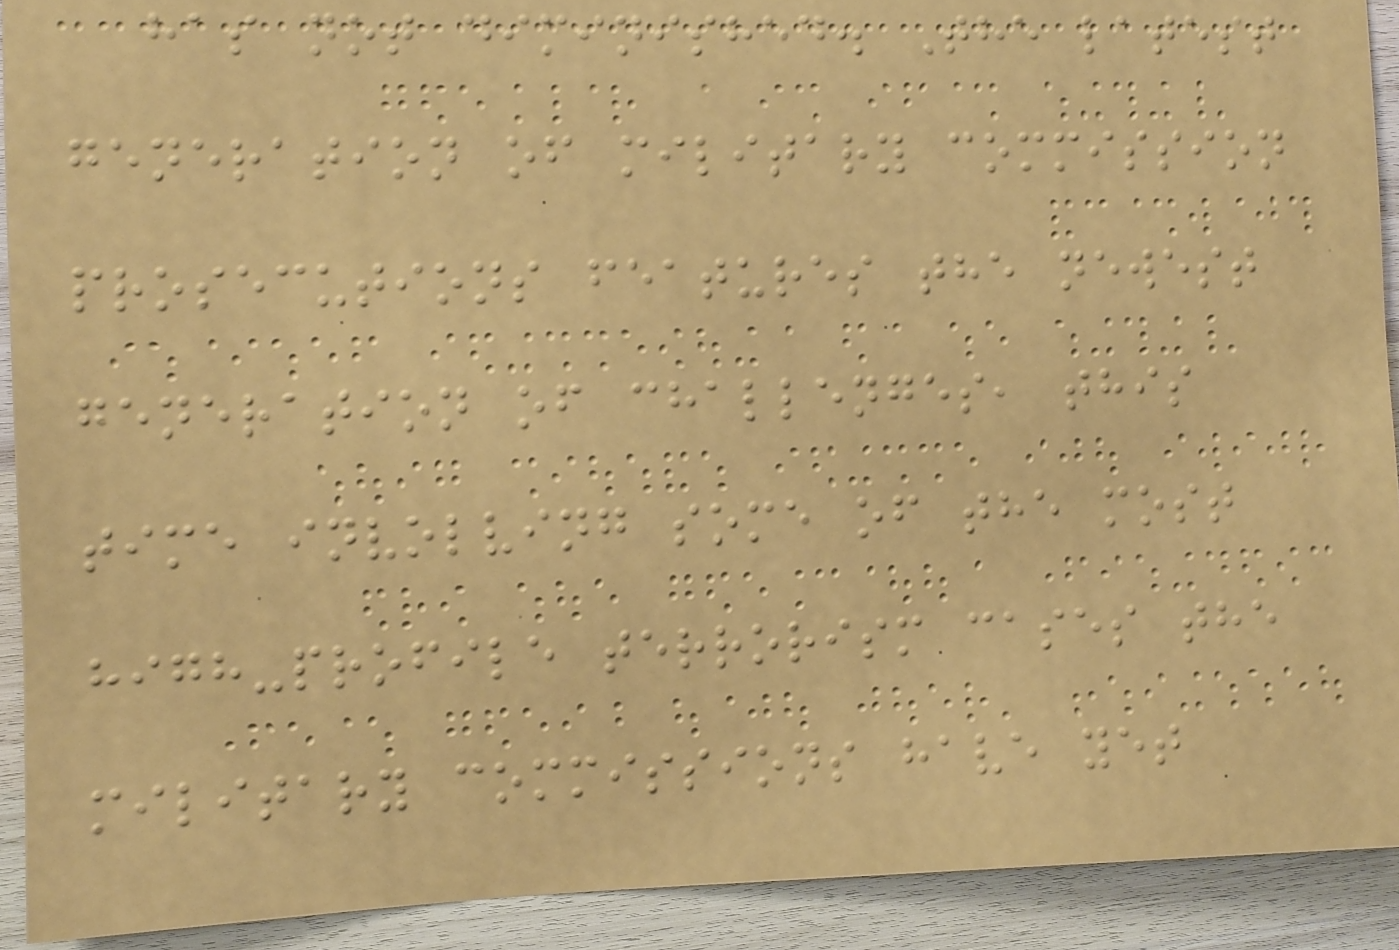has not diminished. The latest
generation of military commission
prosecutions features the newest
generation of challenges, this
time involving some of the most
high-profile terrorism cases the
military commissions have yet
